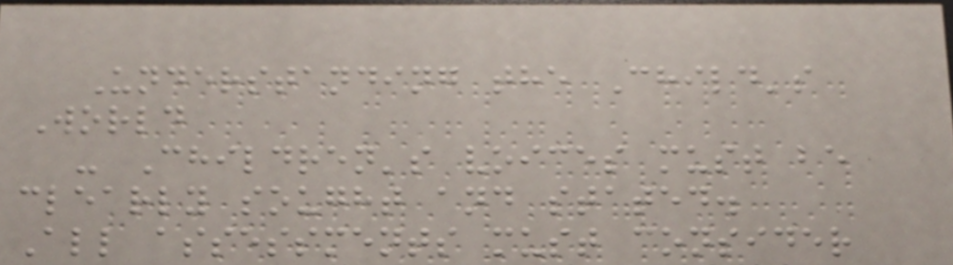Understanding the Child's
World
- Children's voices must be
clearly sought and stated.
All assessments must consider
